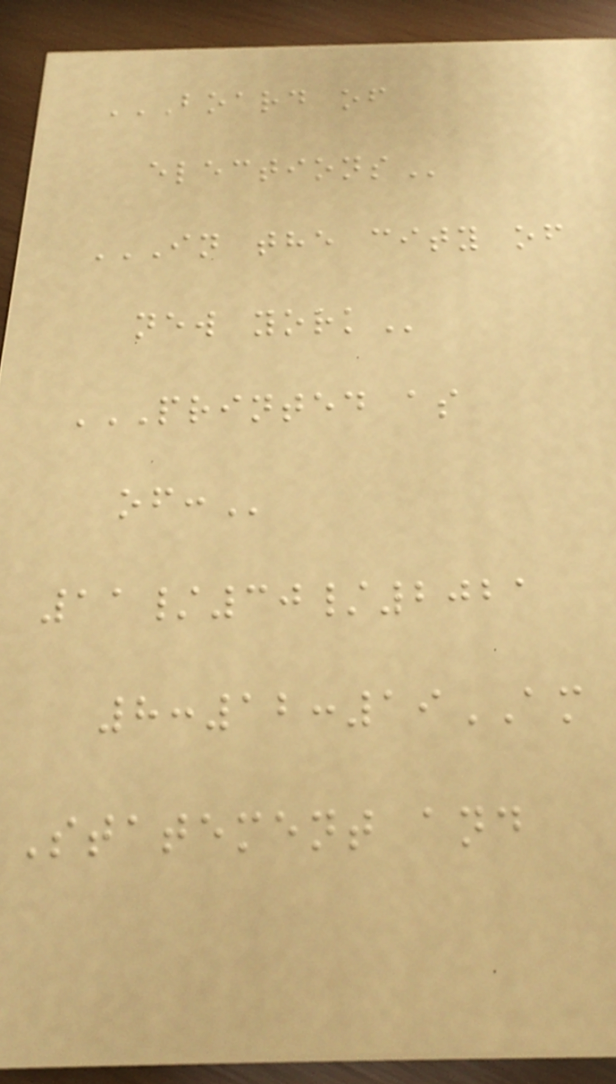BOARD OF
ELECTIONS
IN THE CITY OF
NEW YORK
PRINTED AS
OF:
11/30/2021
8:12:19AM
Statement and
